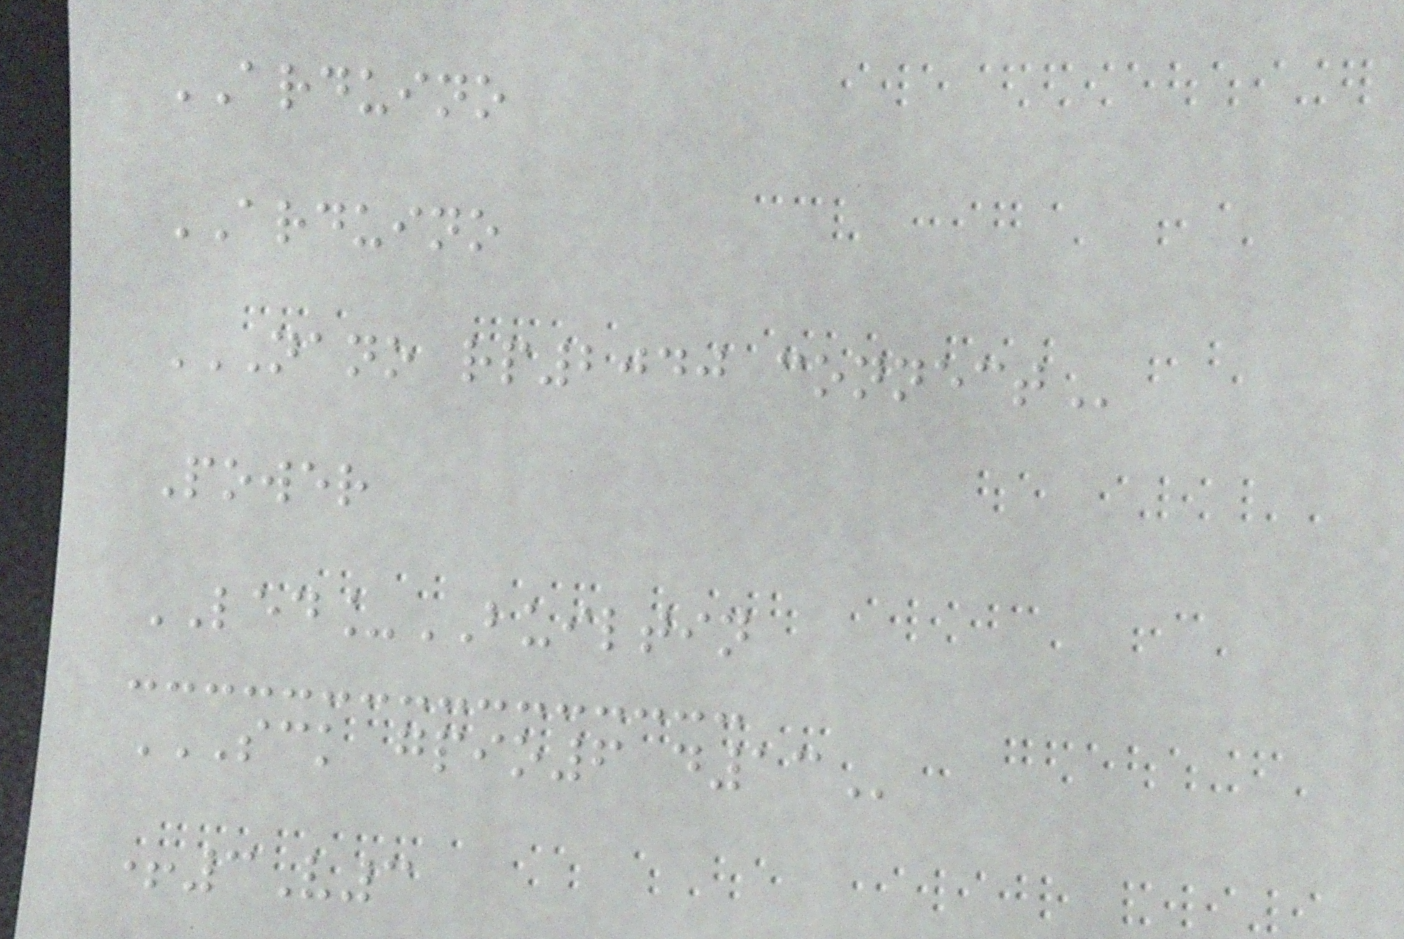ARDUINO
ARDUINO
NANO RP2040 CONNECT
Power
LED_BUILTIN
SCK GPIO6 D13
+3V3
